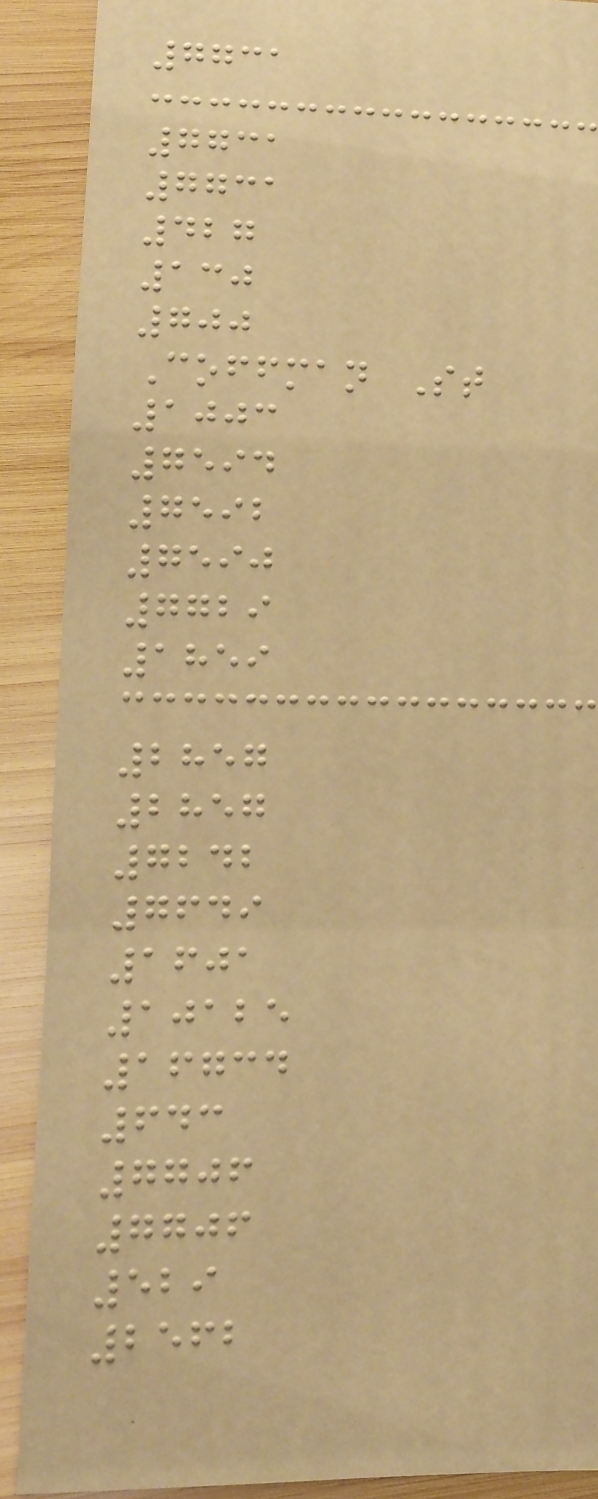7731
7731
7731
427
130
700
Coffman St
1003
7594
7592
7590
7729
1859
2857
2857
7242
7649
1601
10125
16734
643
7706
7706
529
2562
